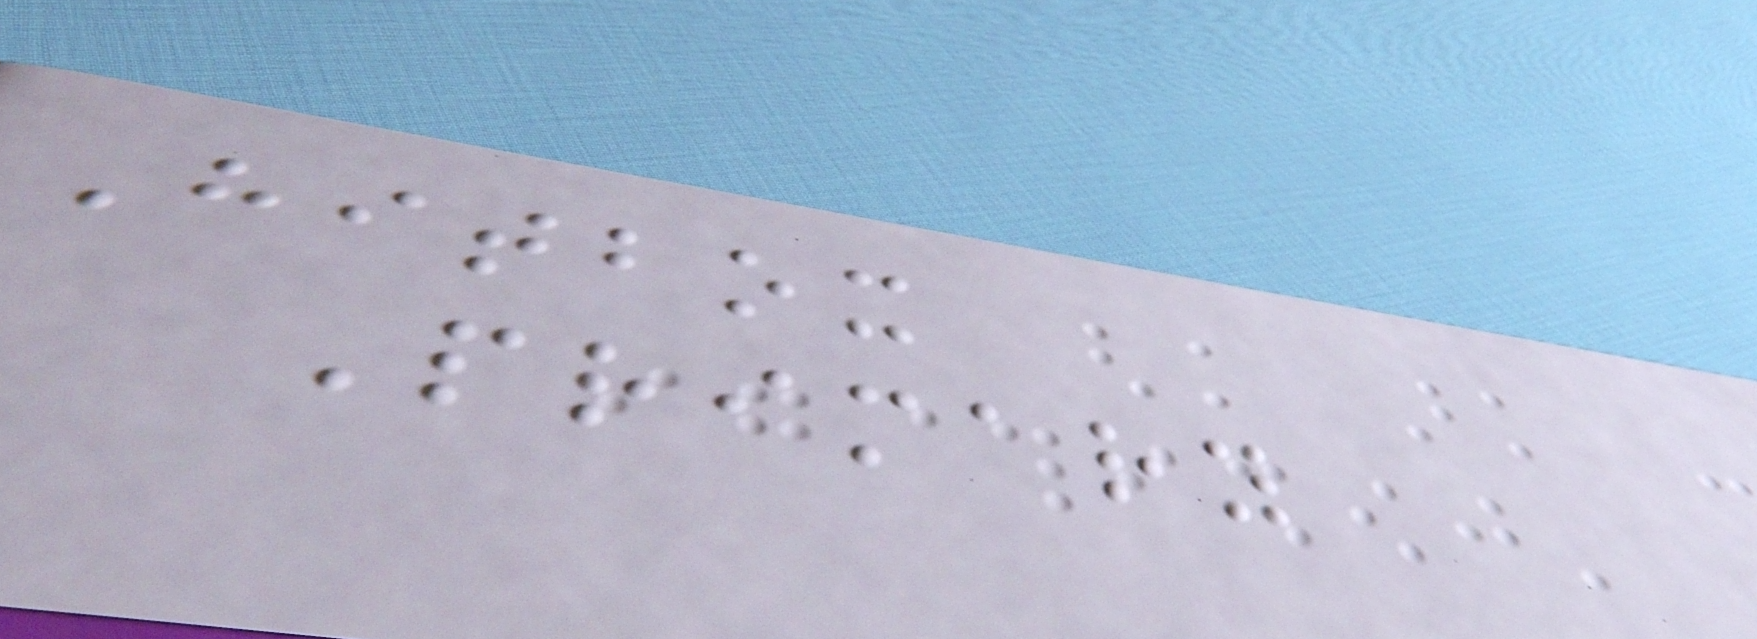Hitbox
Primary
